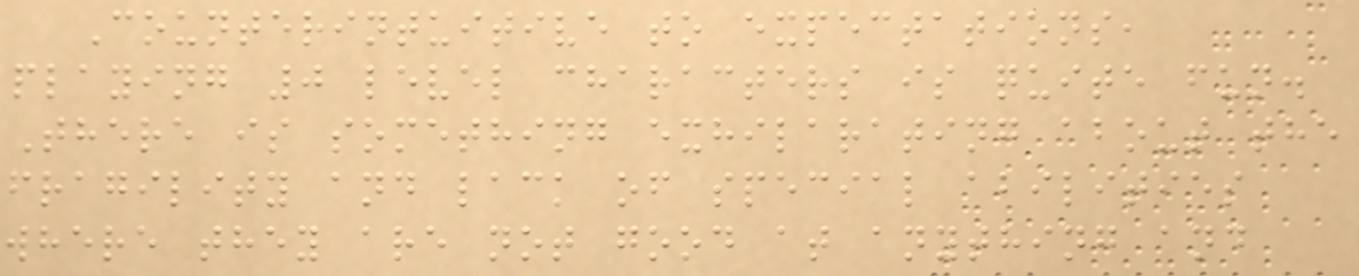Counterintuitive to expectations,
playing 0 level characters is quite fun.
There is something exhilarating about the
fragility and lack of special abilities
where they are not good at anything and
